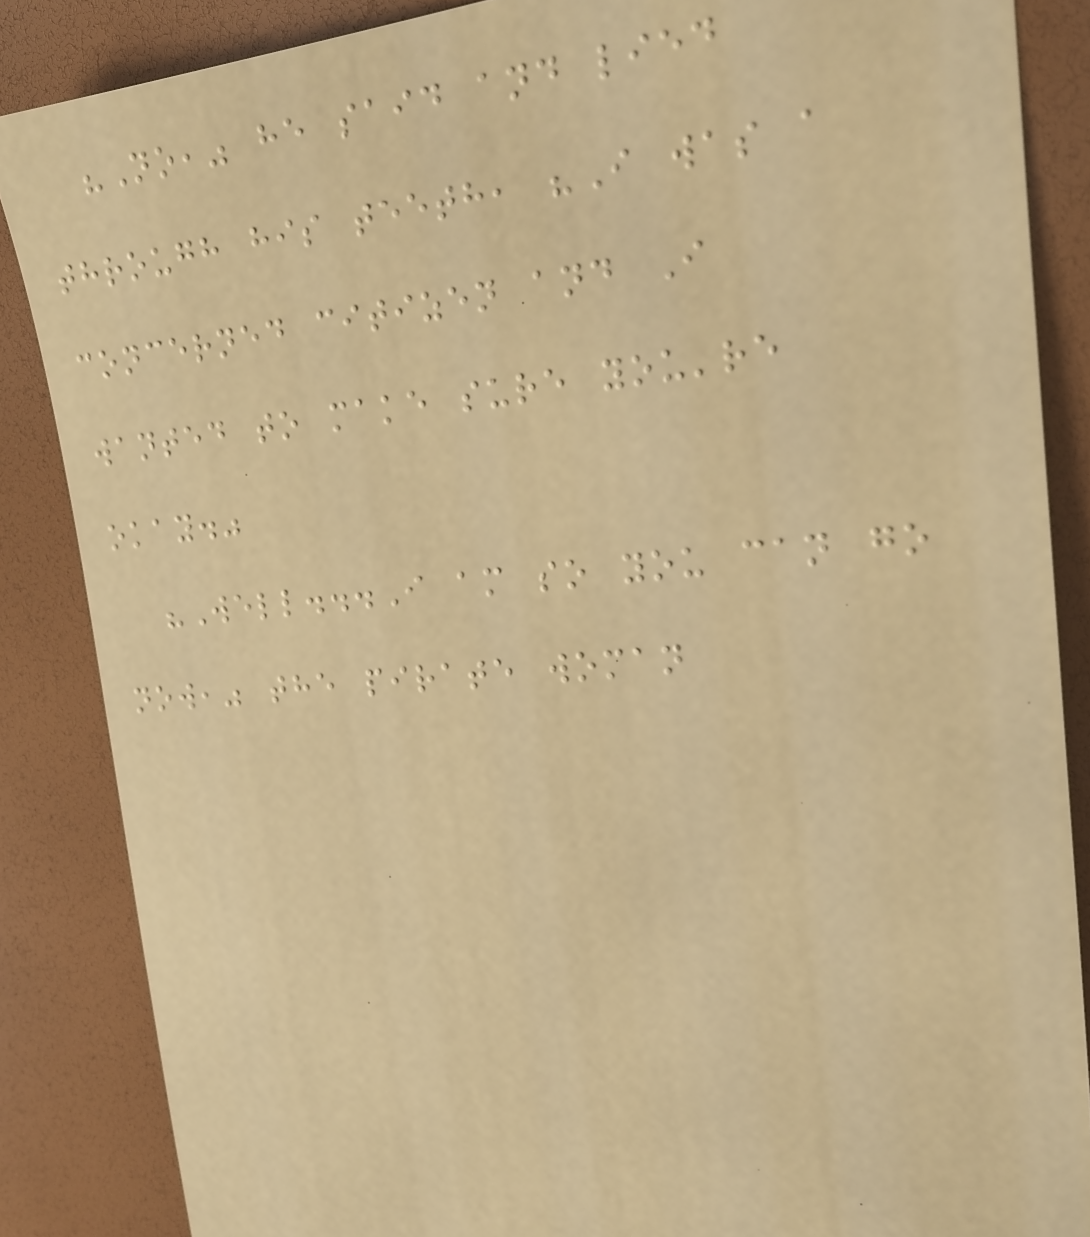"No," he said and lied
through his teeth, "I was a
concerned citizen and I
wanted to make sure you're
okay."
"Well...I am so you can go
now," the pirate woman
